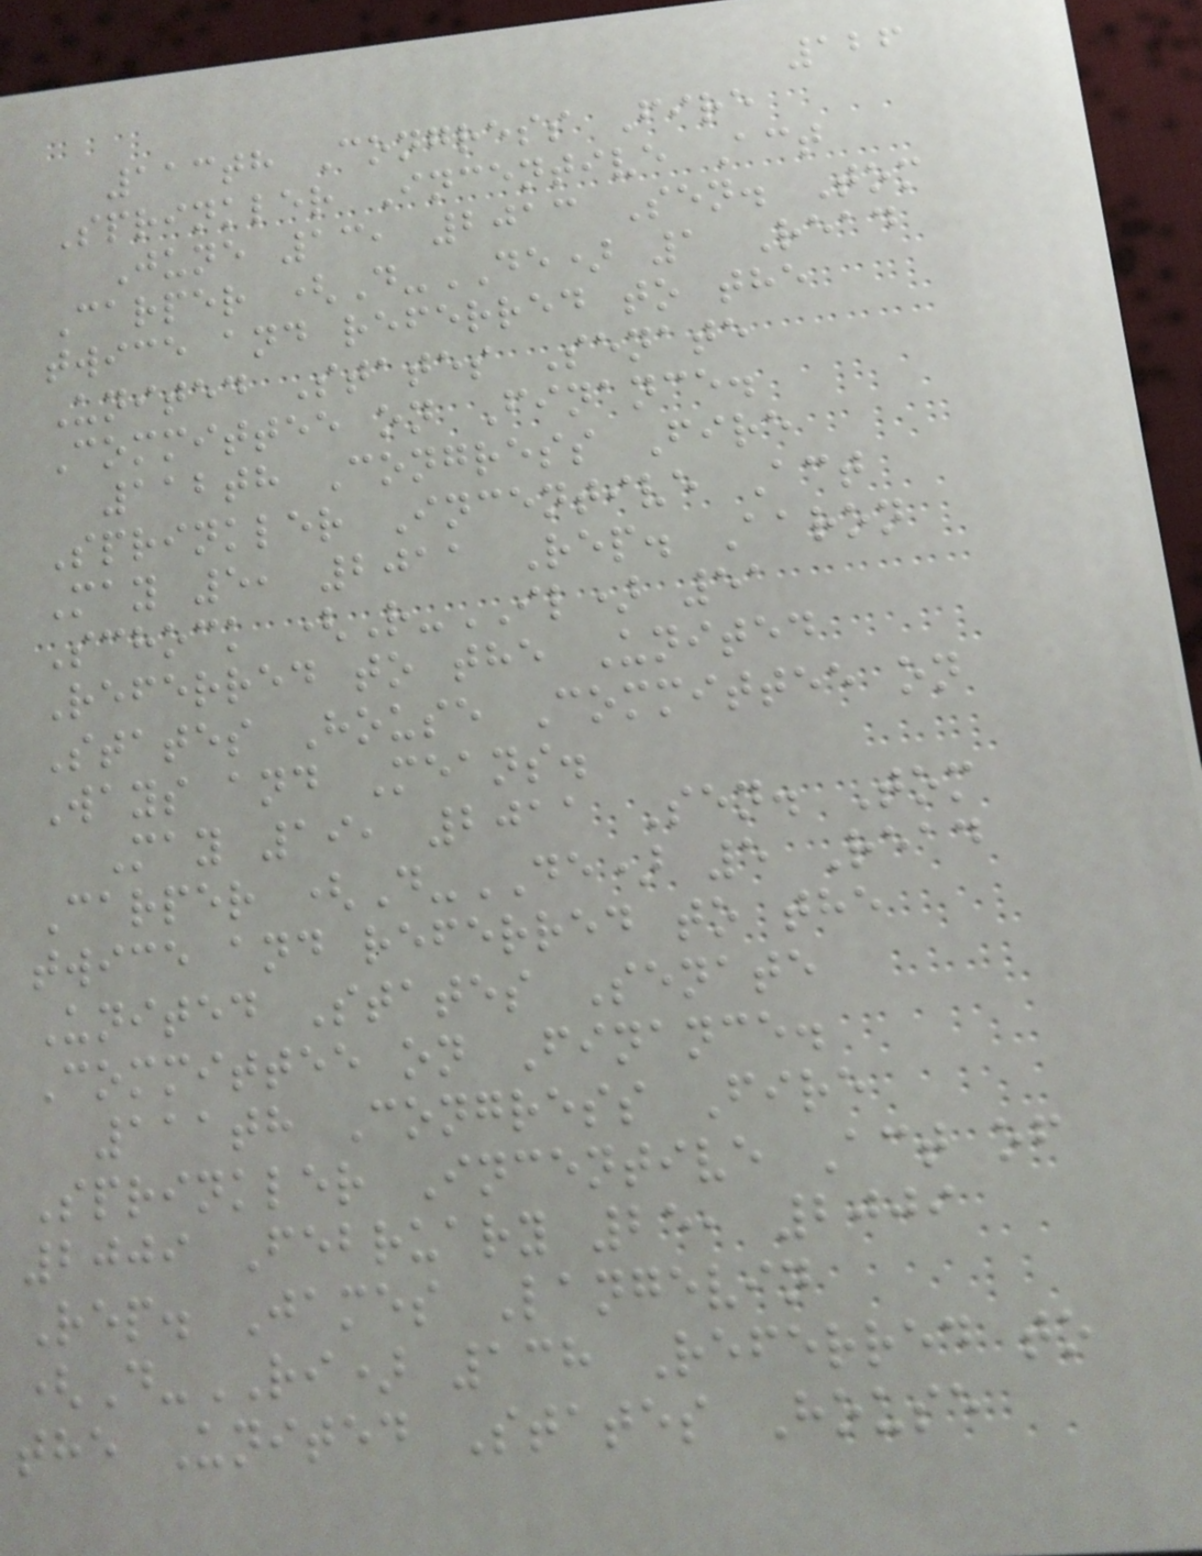126
113th Congress Fire
Sprinkler Incentive Act
June 13, 2013 Sen. Tom
Carper (D-DE) 1 Read
twice and referred to the
United States Senate
Committee on Finance.
112th Congress Fire
Sprinkler Incentive Act
May 5, 2011 Rep. Aaron
Schock (R-IL) 51
Referred to the United
States House Committee on
Ways and Means.
May 19, 2011 Sen. Tom
Carper (D-DE) 5 Read
twice and referred to the
United States Senate
Committee on Finance.
111th Congress Fire
Sprinkler Incentive Act of
2009 February 25, 2009
Rep. James Langevin
(D-RI) 138 Referred to
the United States House
